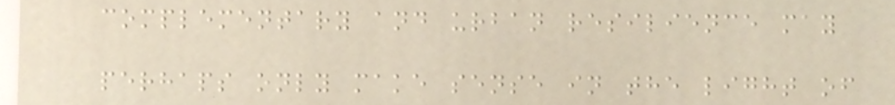complementary and urban resilience may
perhaps only make sense in the light of
